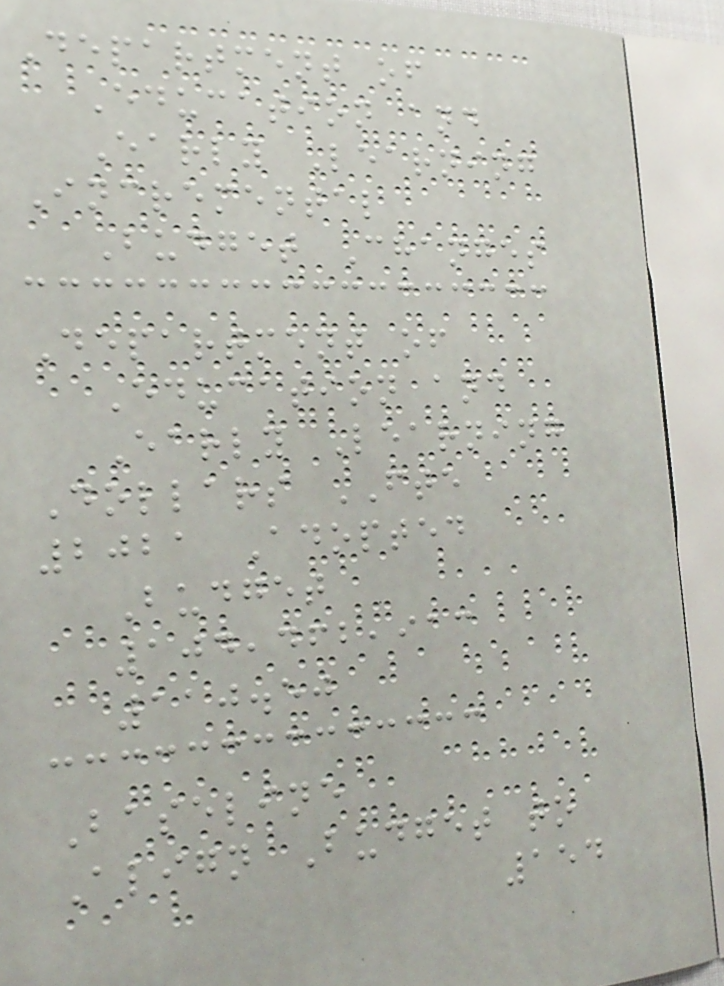Department of
Education and
Early Learning
Incremental
Budget Changes
Department of
Education and
Early Learning
Dollars FTE
2021 Adopted
Budget
104,462,913
110.50
Baseline
Align Budget to
154
